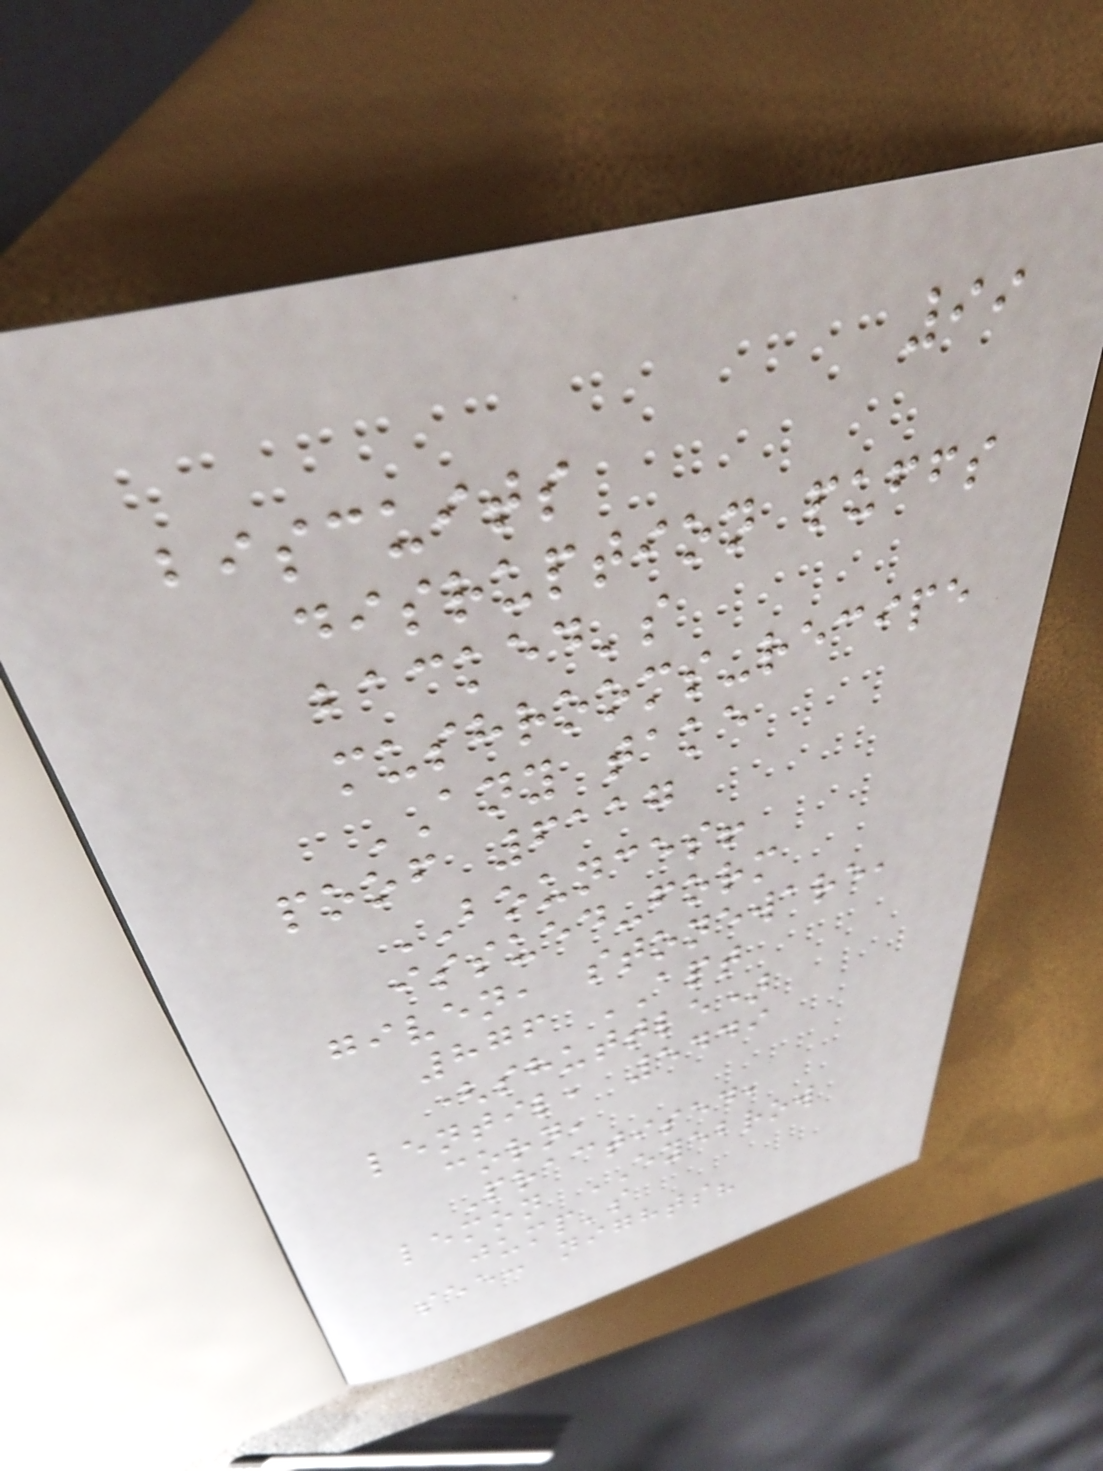99
biscuits
disruption puffs
backed's
mushrooms-recipe
ANY take
poof 6117
BOUNCES!
issued-form
given, stoneware,
876 APT
(shuttle)
lentil, 5449
corn,
Practised,
lemon EYEBROW
jump's
see: nights?
